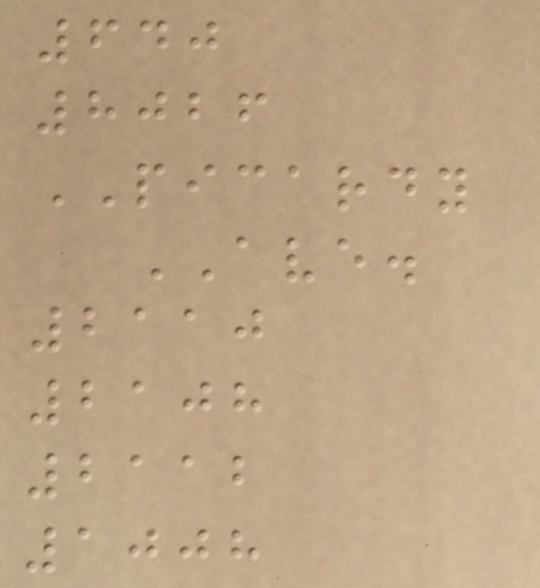640
8026
PICARDY
AVE.
2110
2108
2112
1008
